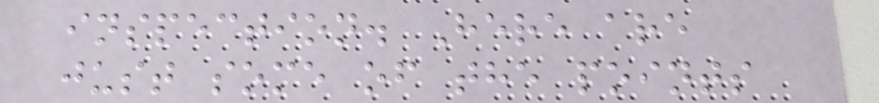inspection. Here are
just some of the points
